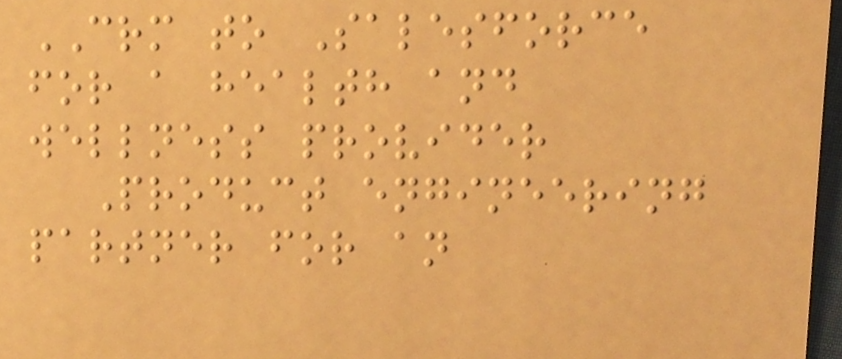CRM to Salesforce
for a health and
wellness provider
Product engineering
partner for an
